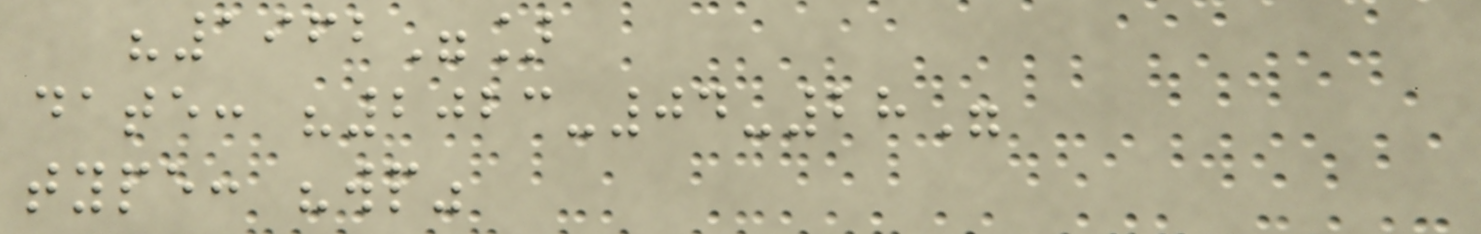"1962"]
date: "2023-04-28"
type: "wp"
